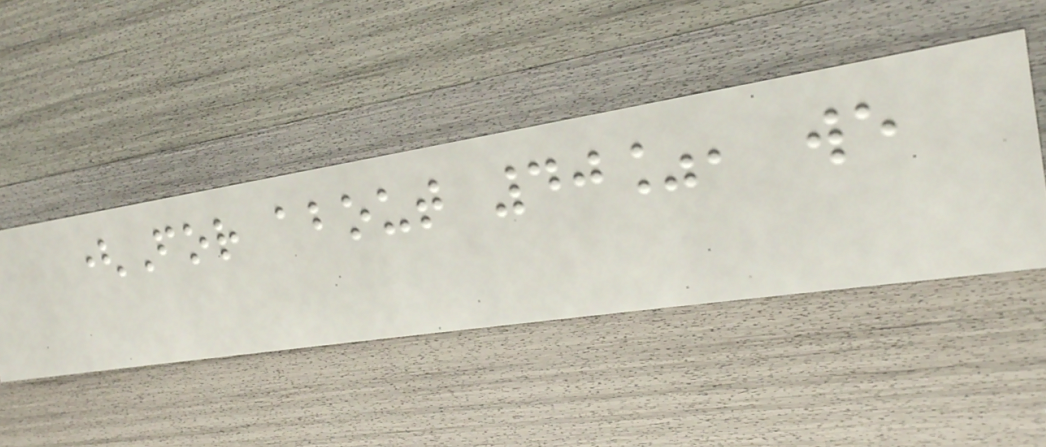(For about 40%, we
